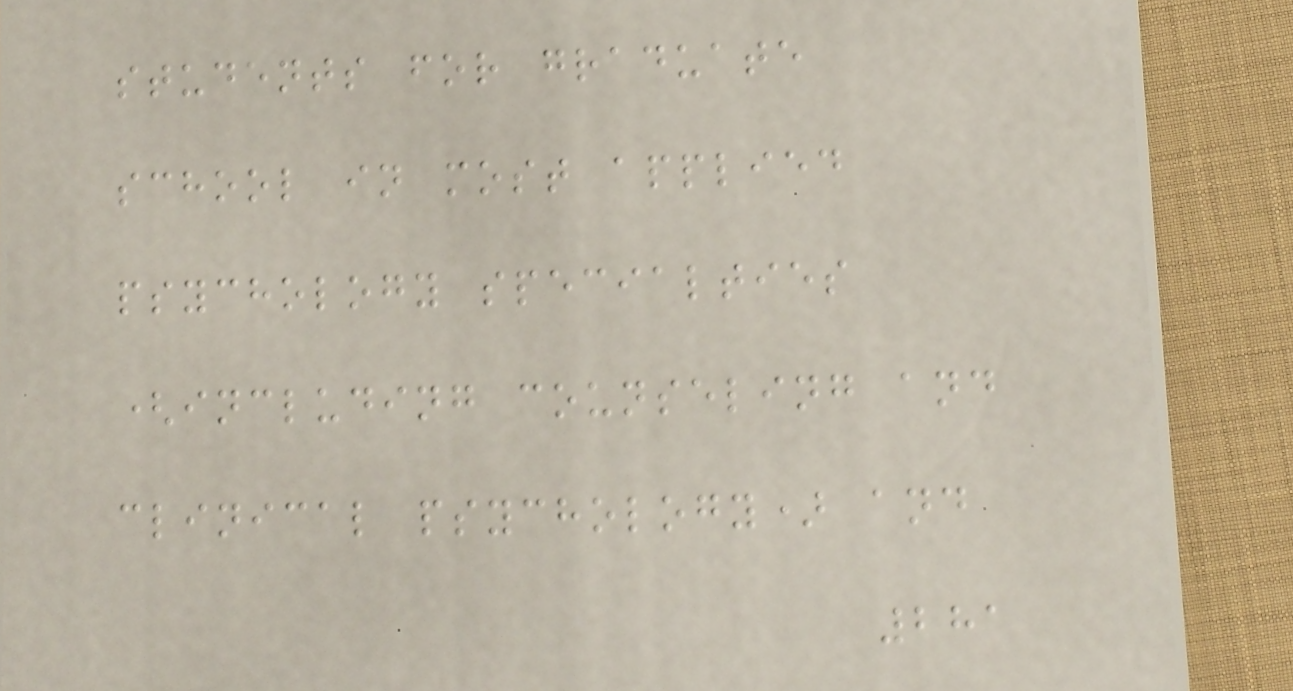students for graduate
school in most applied
psychology specialties
(including counseling and
clinical psychology) and
281
